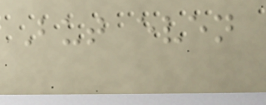But even
